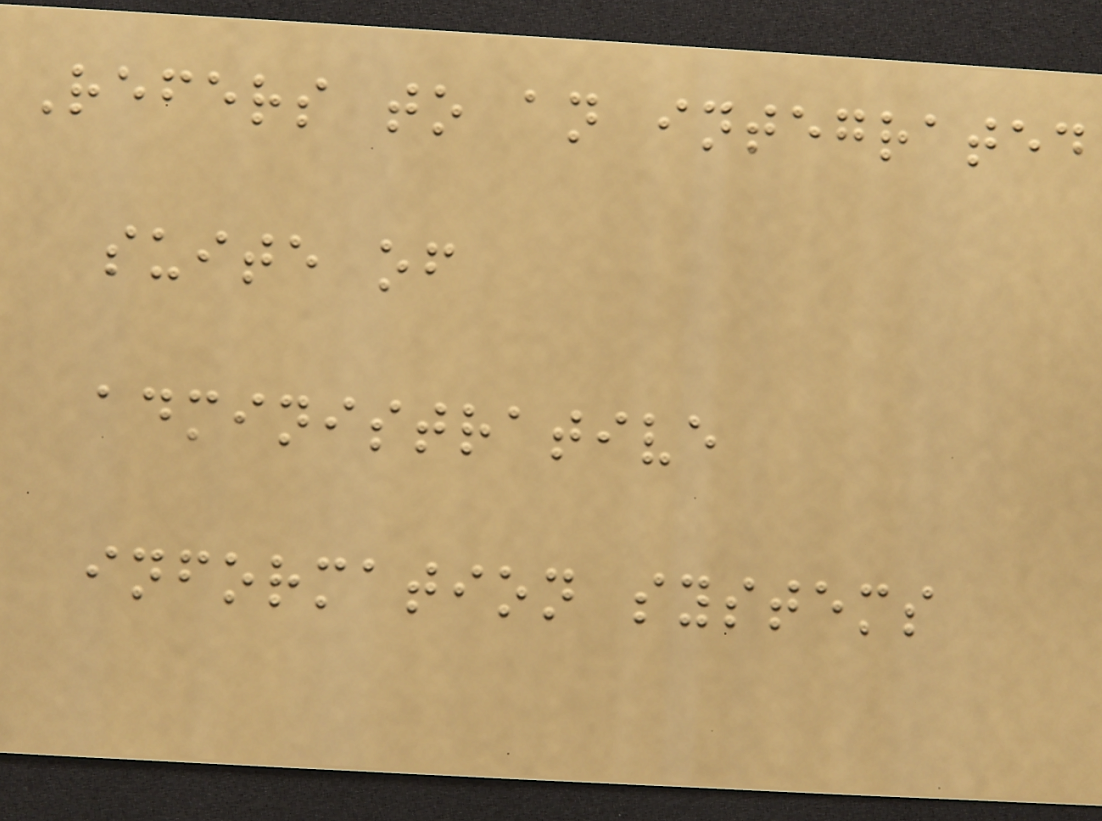Refers to an integrated
suite of
administrative
information systems
